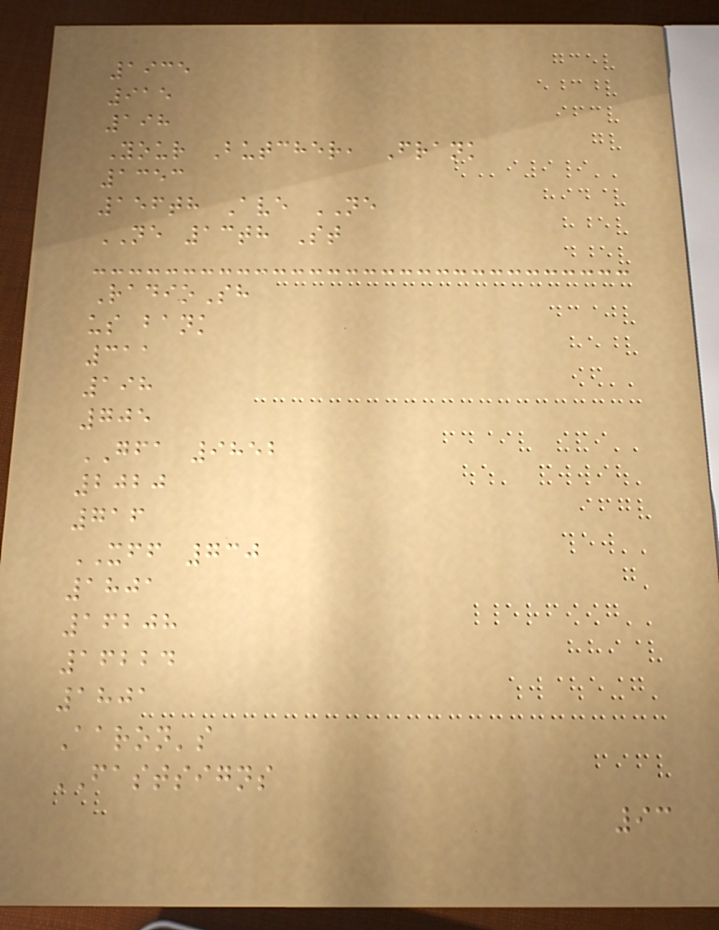1935
915
198
Your Butcher, Frank
1353
156th Ave NE
NE 13th St
RadioSh
us bank
311
198
705
GFA 9852
2020
716
XFF 730
1801
16208
16224
1801
Aaron's
FASTSIGNS
93
